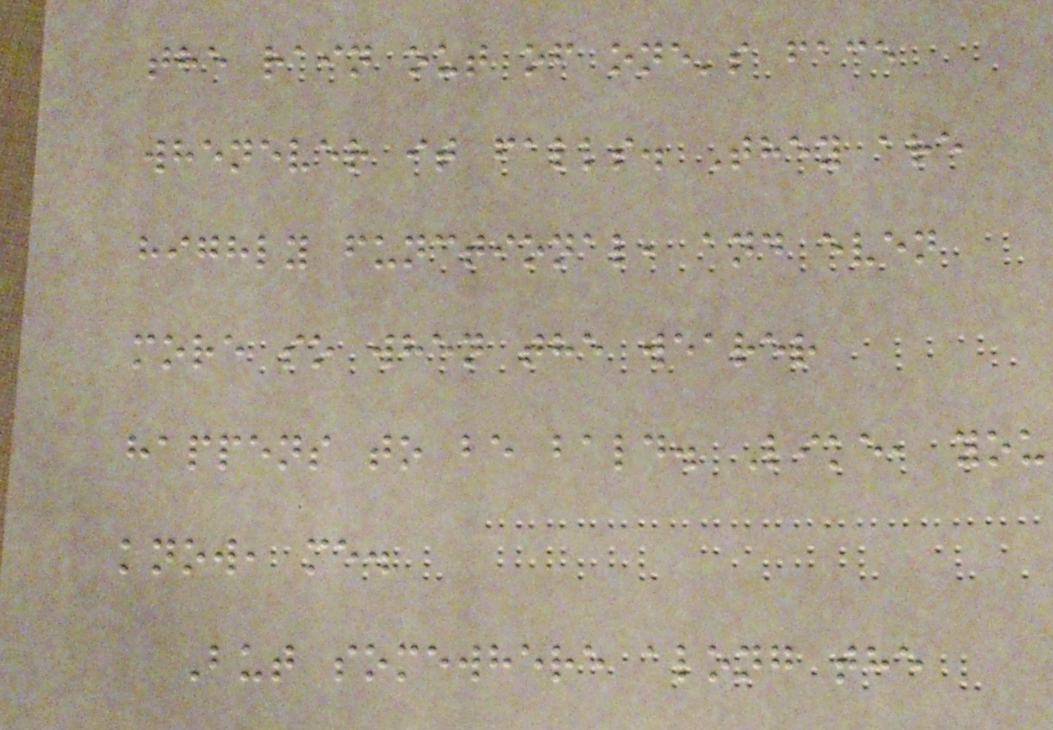the rain out of one's face
whenever it falls. They are
highly functional, and even
more so when the wearer
happens to be bald. Like, you
know, me.
But somewhere along the
